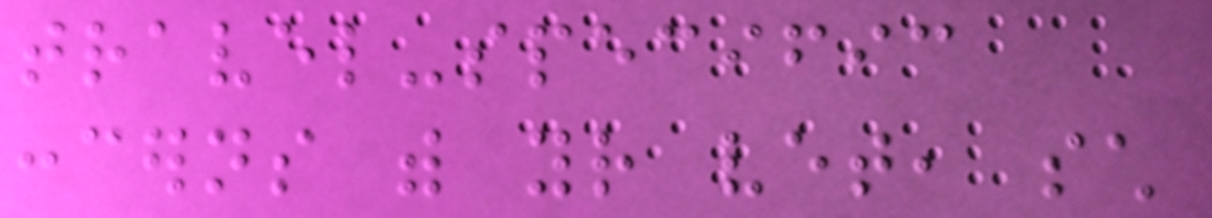travel-specific
concerns with your vet, such
